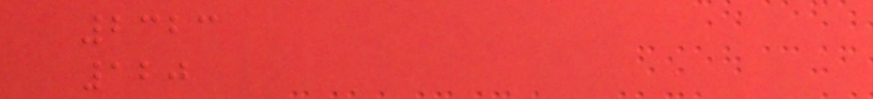2323
120
